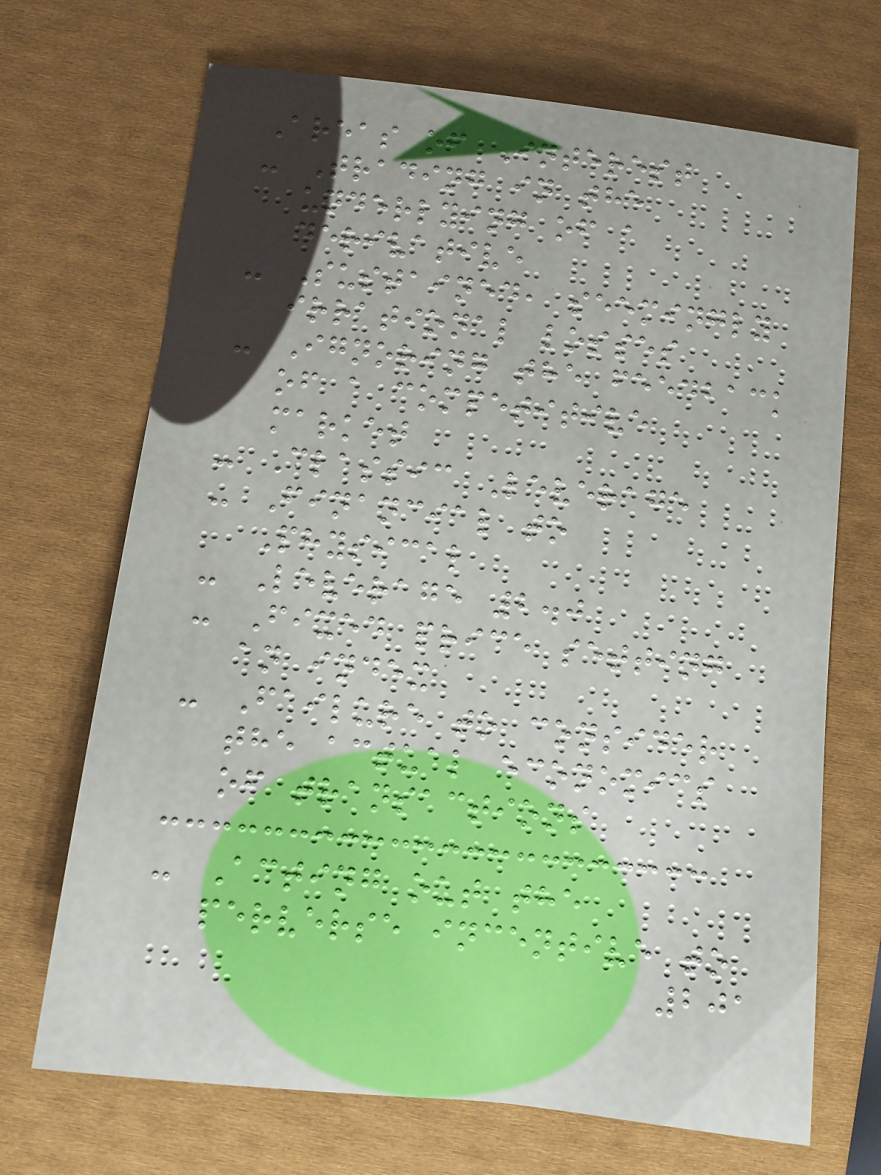Areas of Interest
- Trading in the
underlying of a
derivative
- Sustained, seemingly
irrational losses
- Ignoring the feedback
of a competitive
market
- Classic Leverage
- Financial to
Physical
- Leverage 2.0
- Fixed price setting
an index
- Failure to consider
the actual economics
of transactions
- Acting out the
perverse incentive to
201
